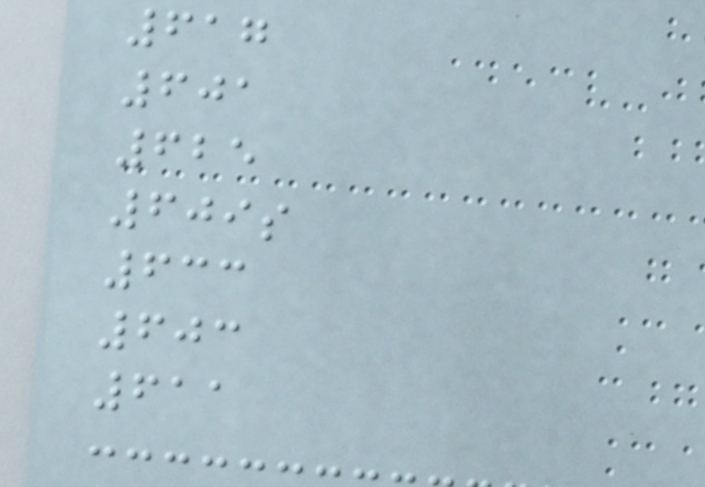617
601
625
609s
633
603
611
